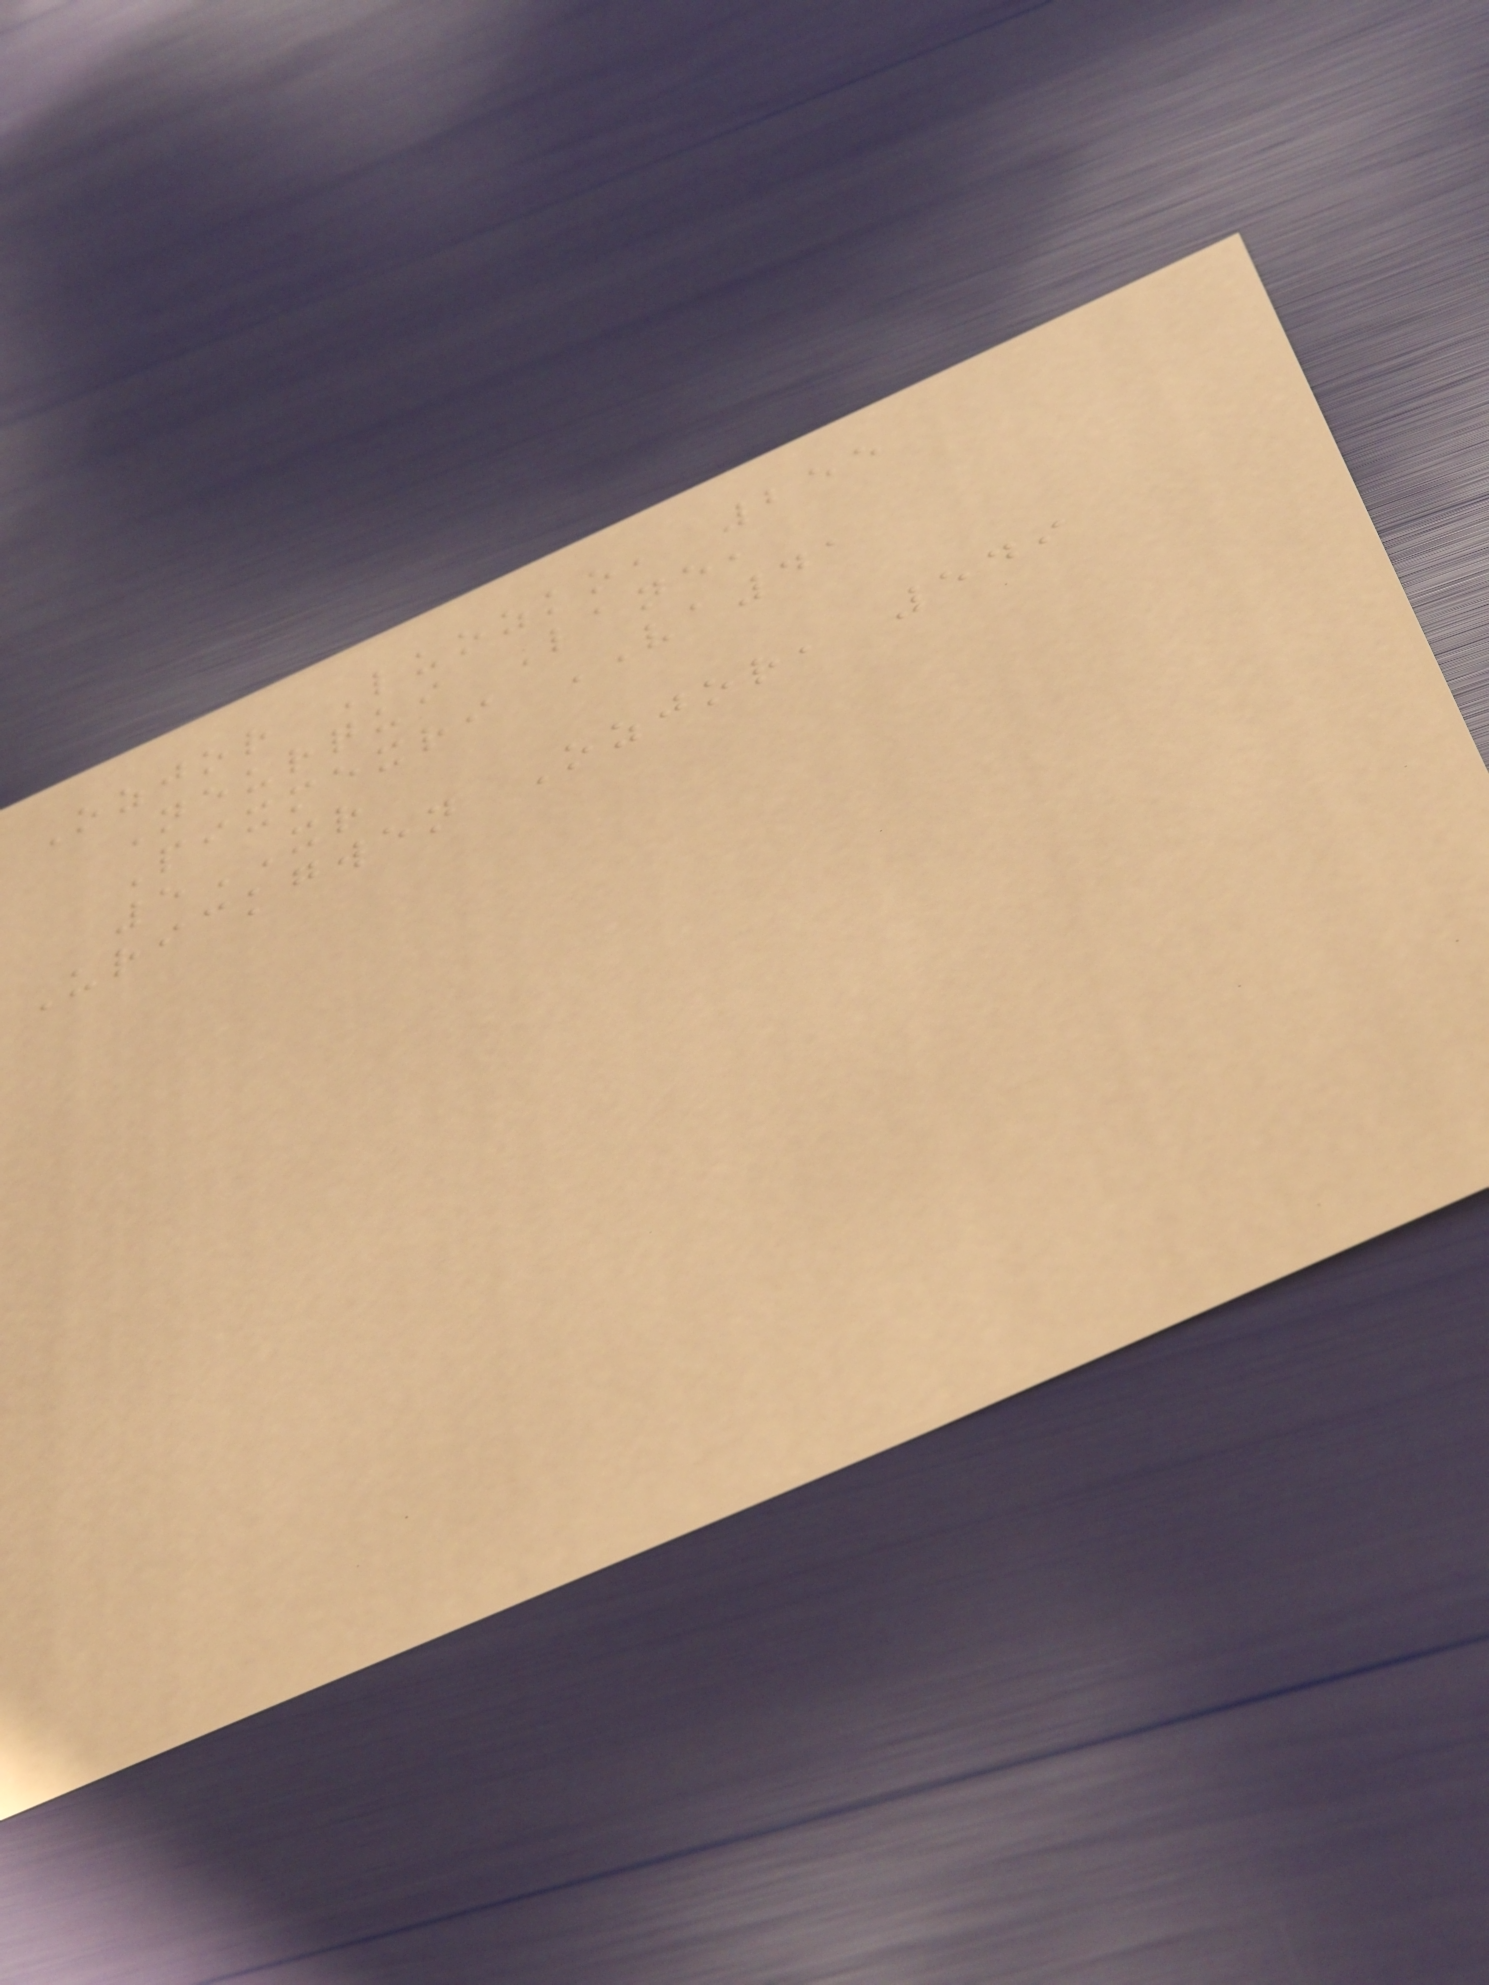Ozjor Luozko, 255
Neurqui Lane,
Pixmexri VA41
5XR
Urickgwen Ozjor, 549
